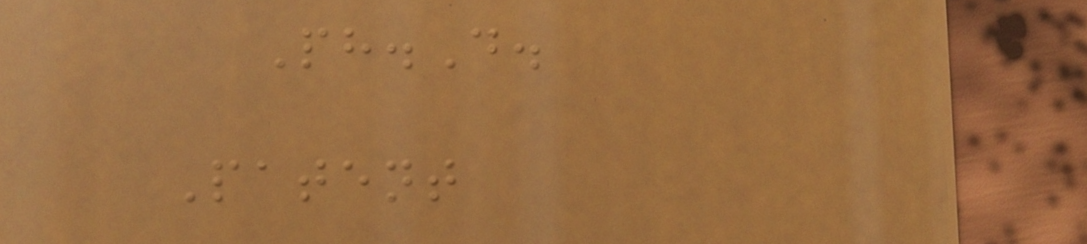Ph.D.
Patent
